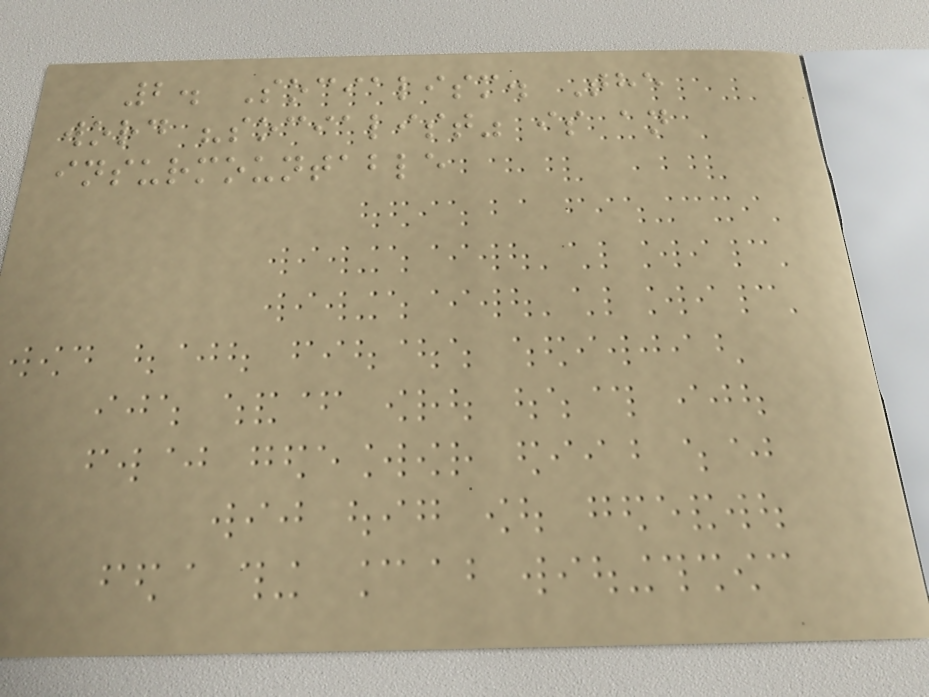2. Socialism. The
word "socialist" is an
insurmountable
